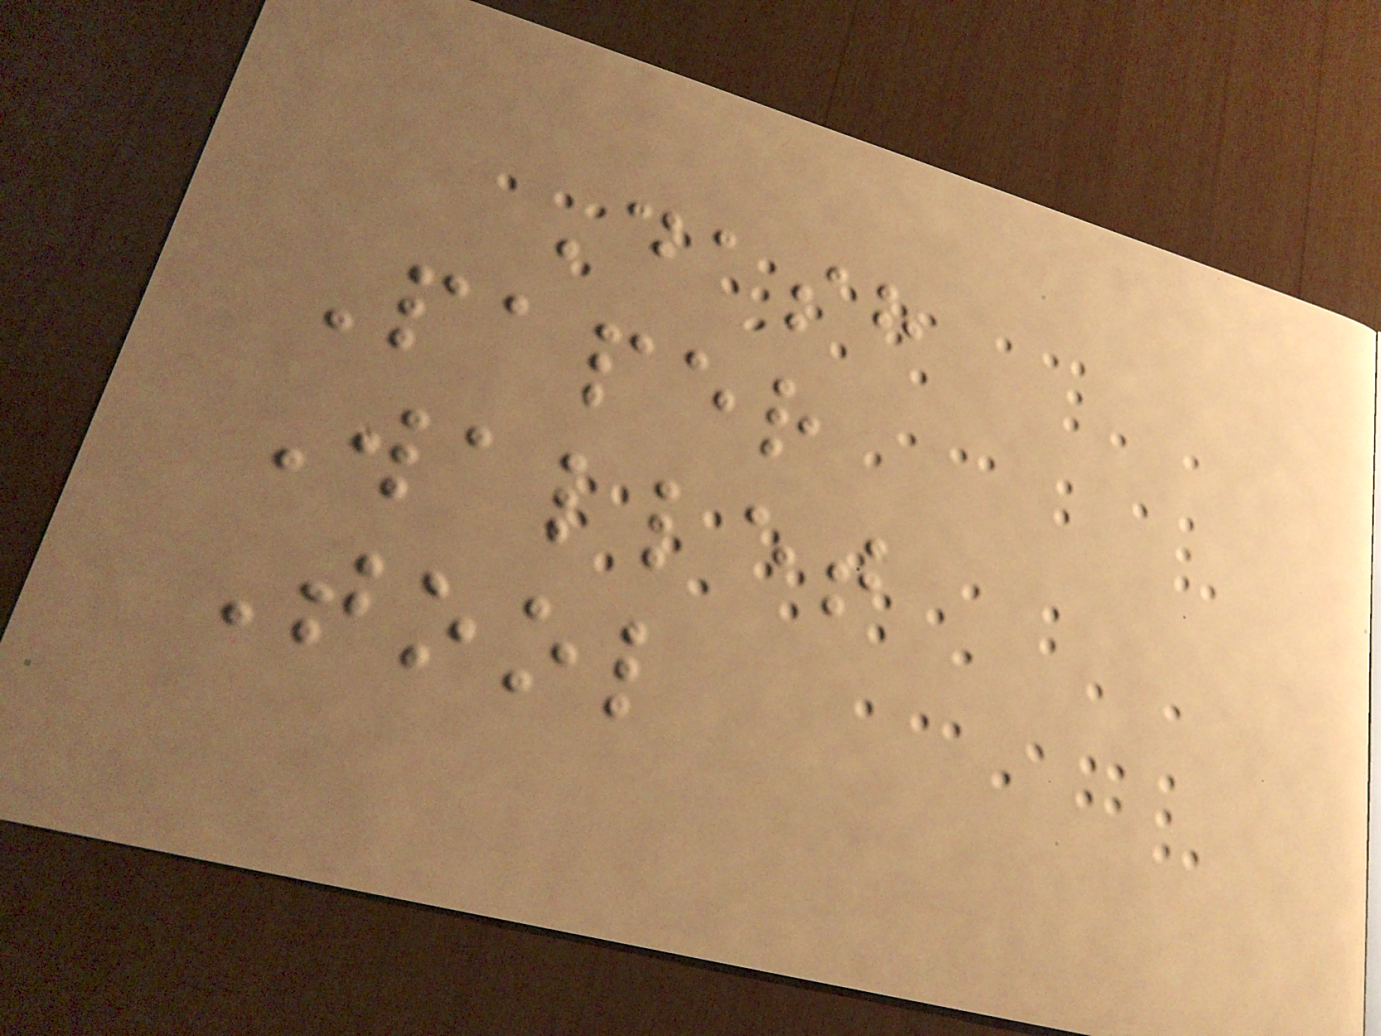Dash
Paper
Wallet
Tool
